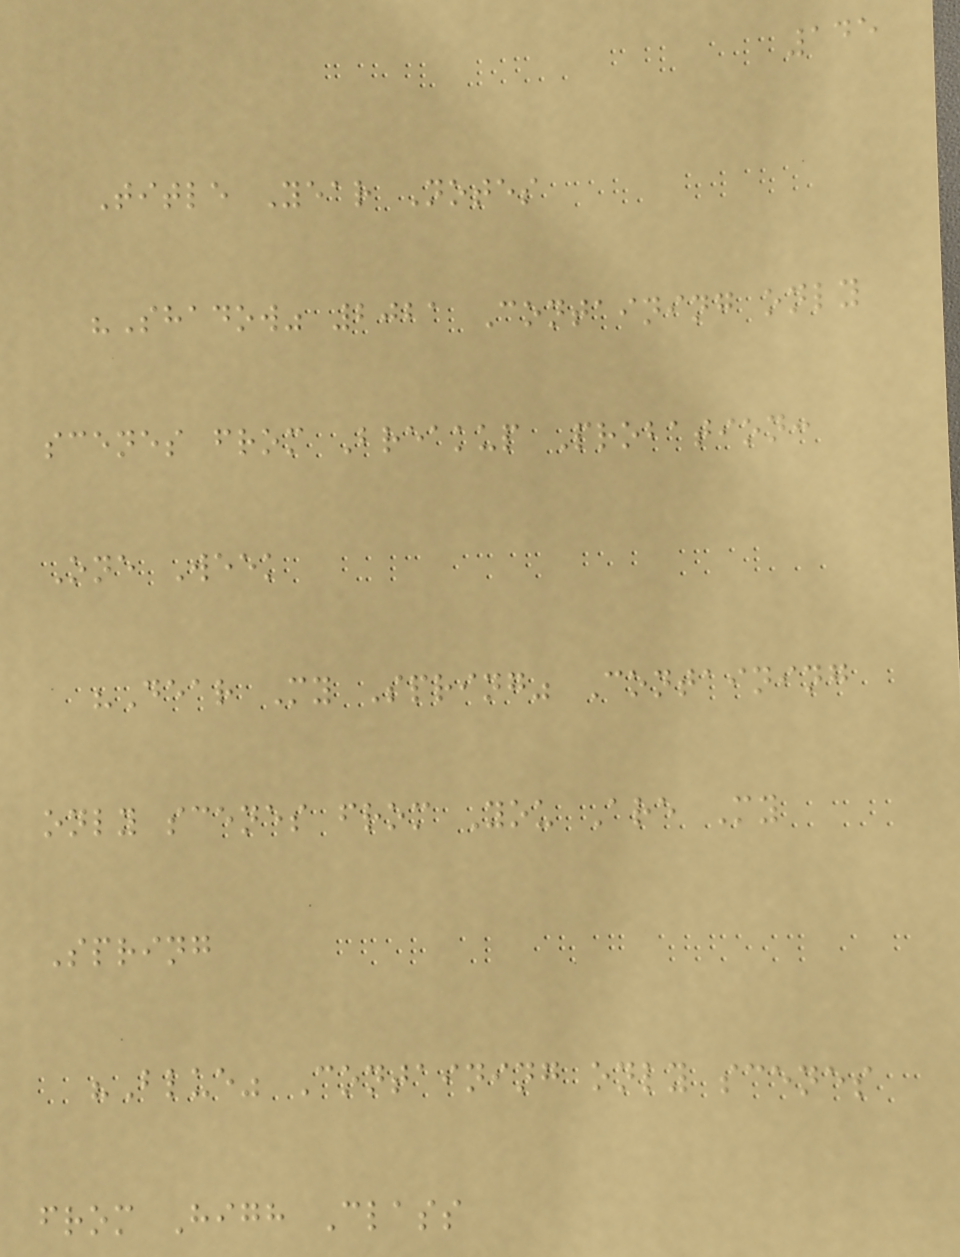145
Title Year Notes
"Shadow" 2021 Containing only
scenes from Breakup Probation:
One Week
"Dear My Spring" Containing
only scenes from You Are My
Spring
"Blue" Containing only scenes
from High Class
